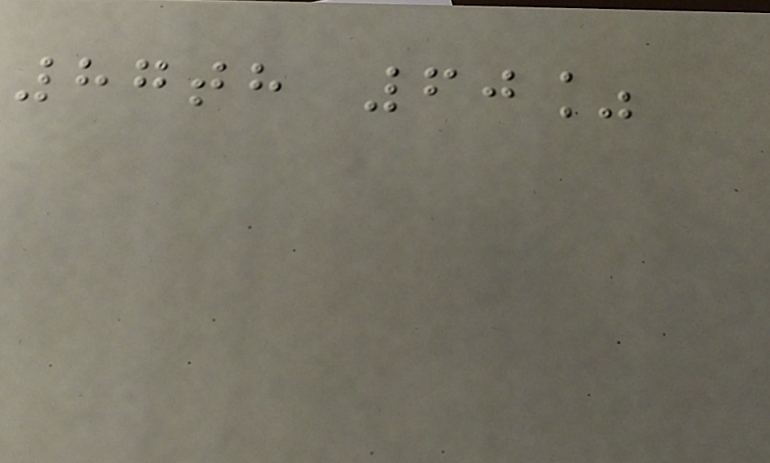87th 60%
